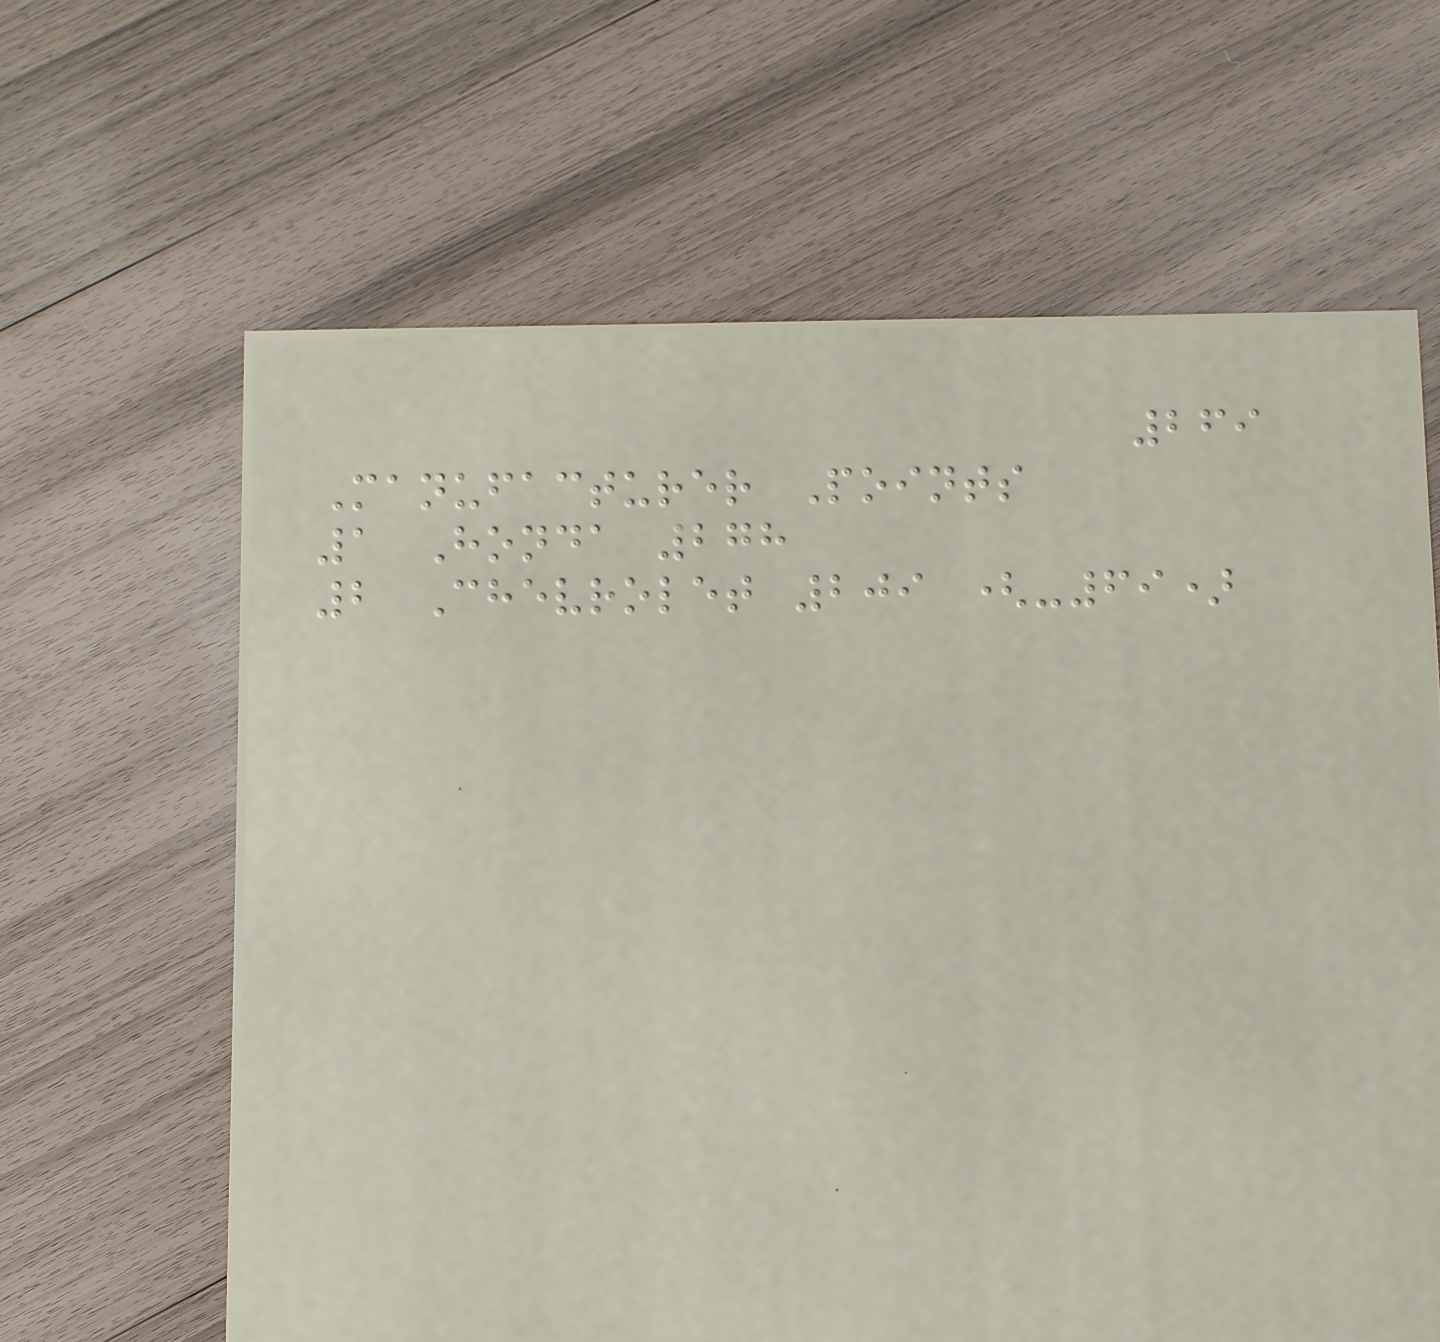269
Manufacturer Points
1 Honda 278
2 Chevrolet 209 (-69)
